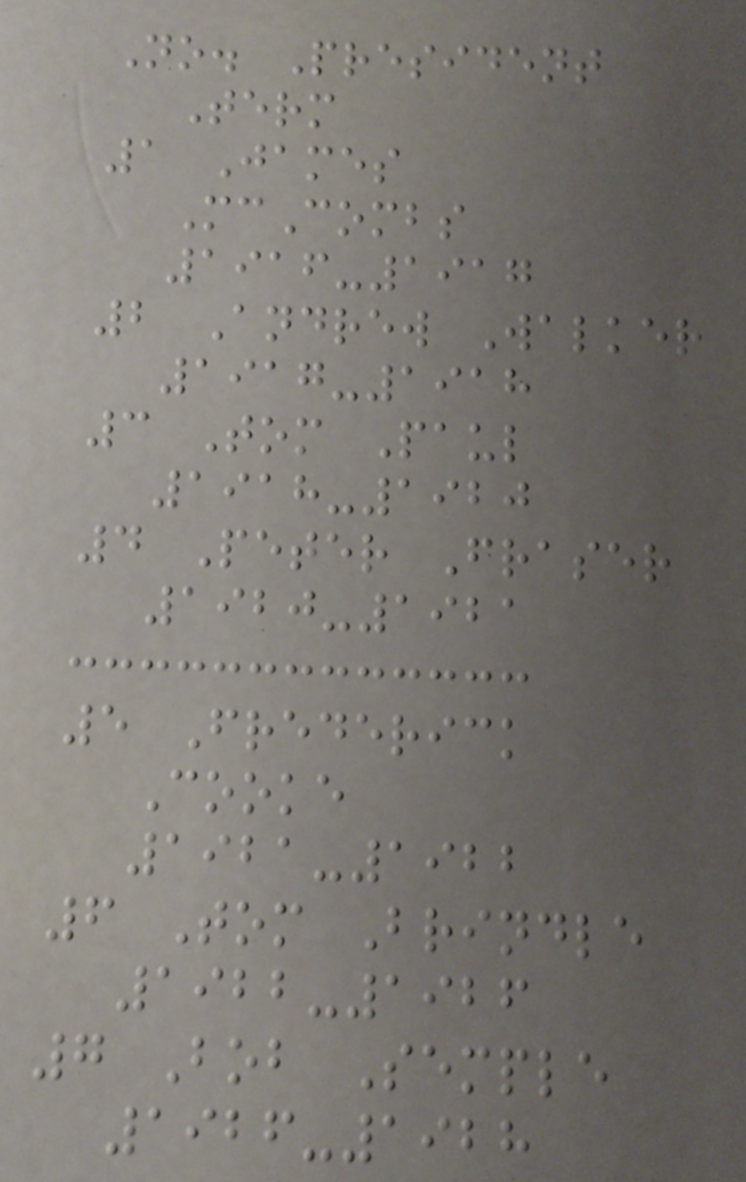No. President
Term
1 James
McCombs
1916-1917
2 Andrew Walker
1917-1918
3 Tom Paul
1918-1920
4 Peter Fraser
1920-1921
5 Frederick
Cooke
1921-1922
6 Tom Brindle
1922-1926
7 Bob Semple
1926-1928
